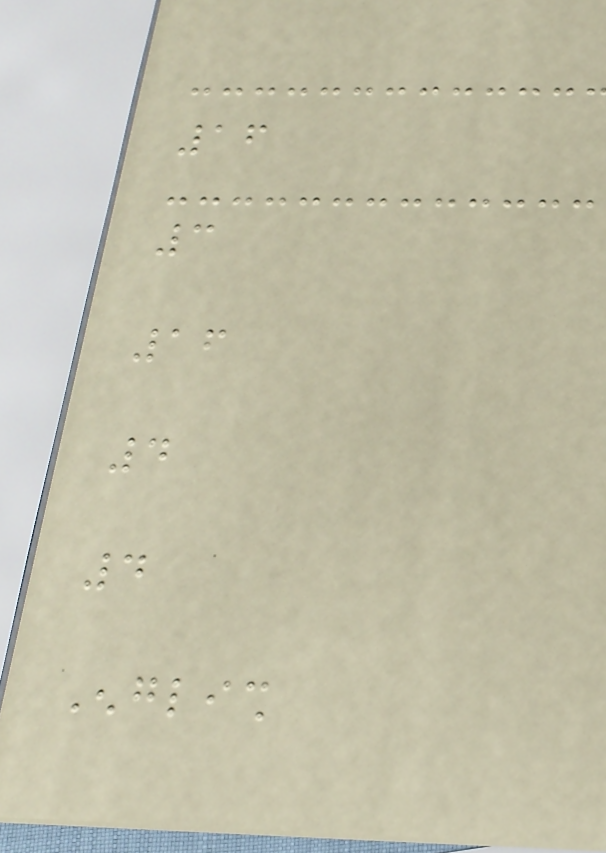16
3
16
4
4
English
